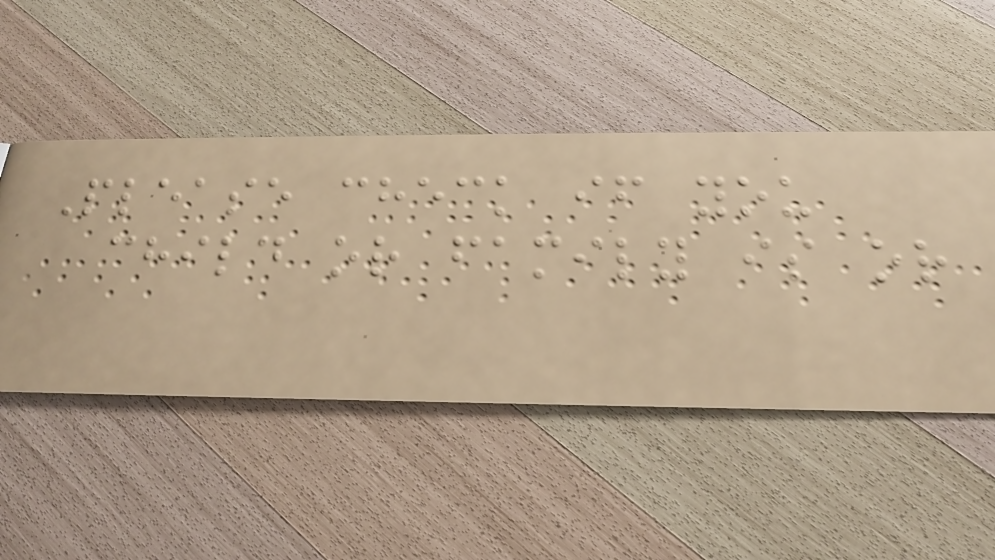Please check if you
child or family is or
